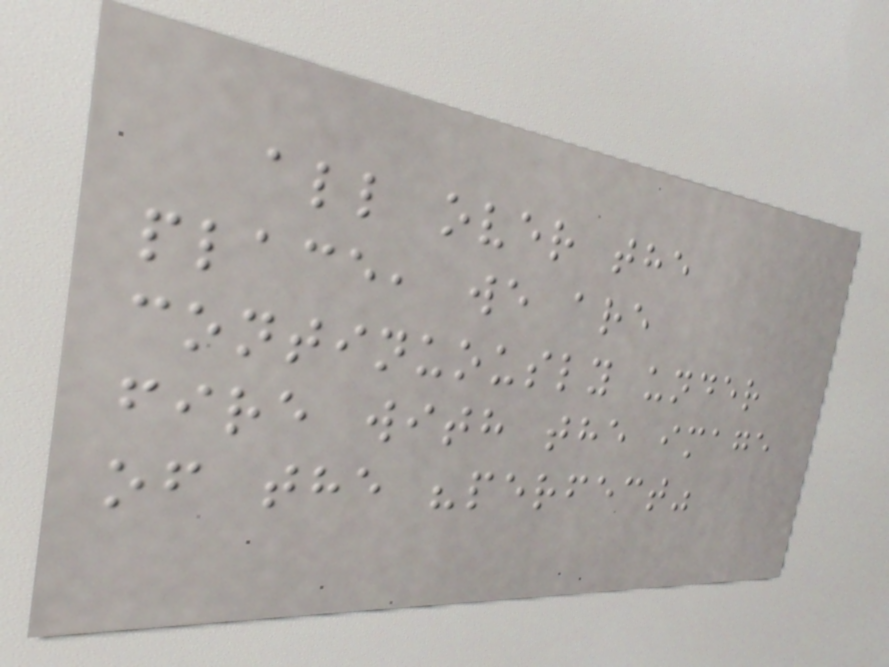all over the
place, we are
continuously under
fire with the image
of the "perfect"
